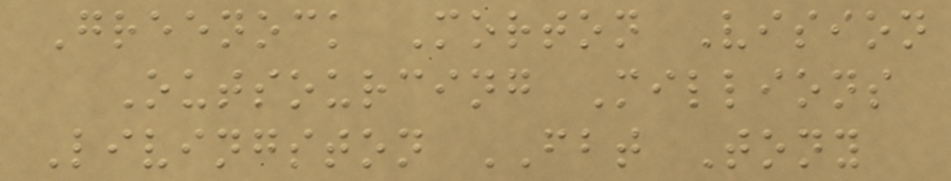Greenock Morton Vision
Outsourcing Millions
Livingston FBT Tony
